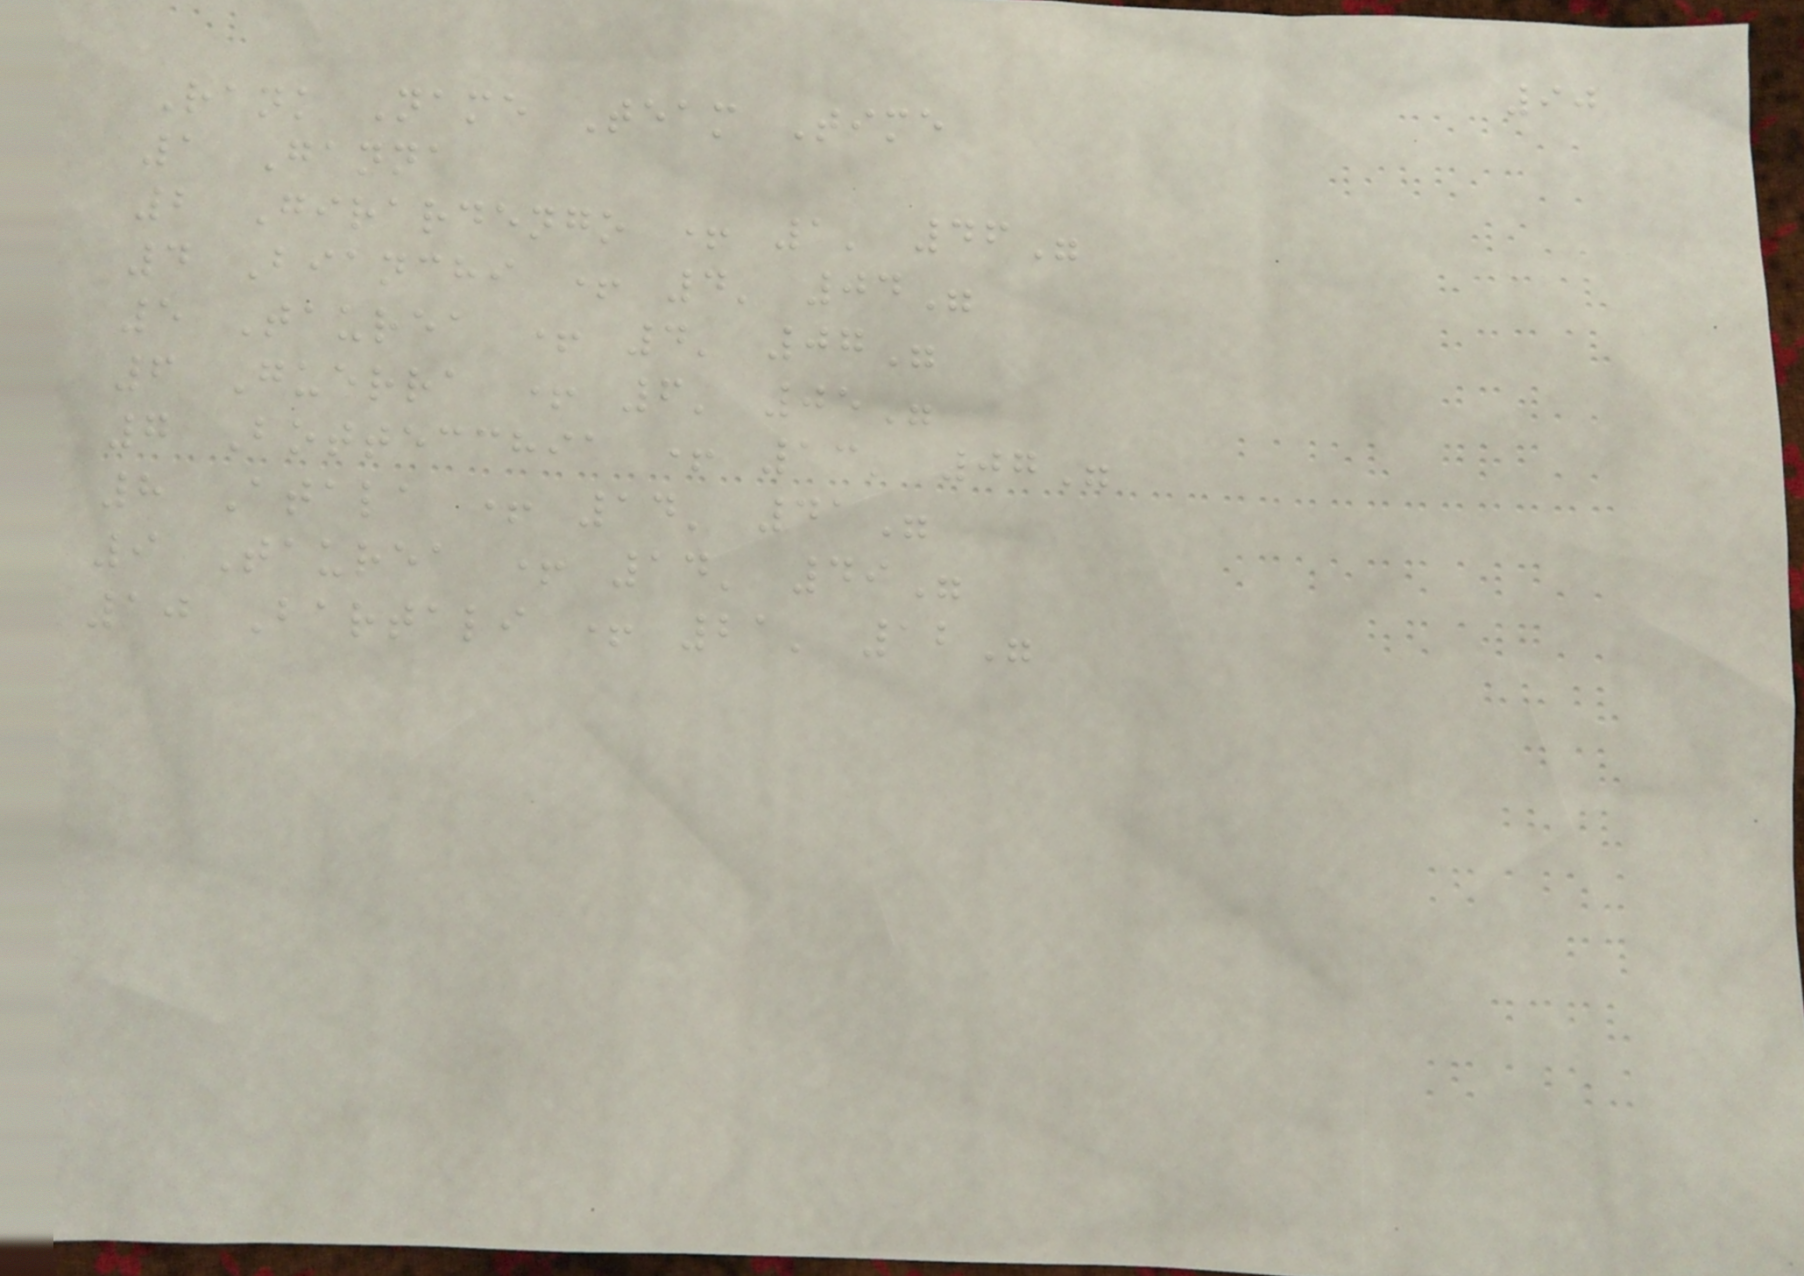90
Rank Name Team Time
1 Ganna
2 Girardengo + 1' 46"
4 Bianchi + 4' 04"
5 Taurea + 4' 07"
6 Guerra + 6' 05"
7 Bottecchia + 13' 07"
8 Atala + 14' 41"
9 Taurea + 14' 49"
10 Bartali + 21' 12"
